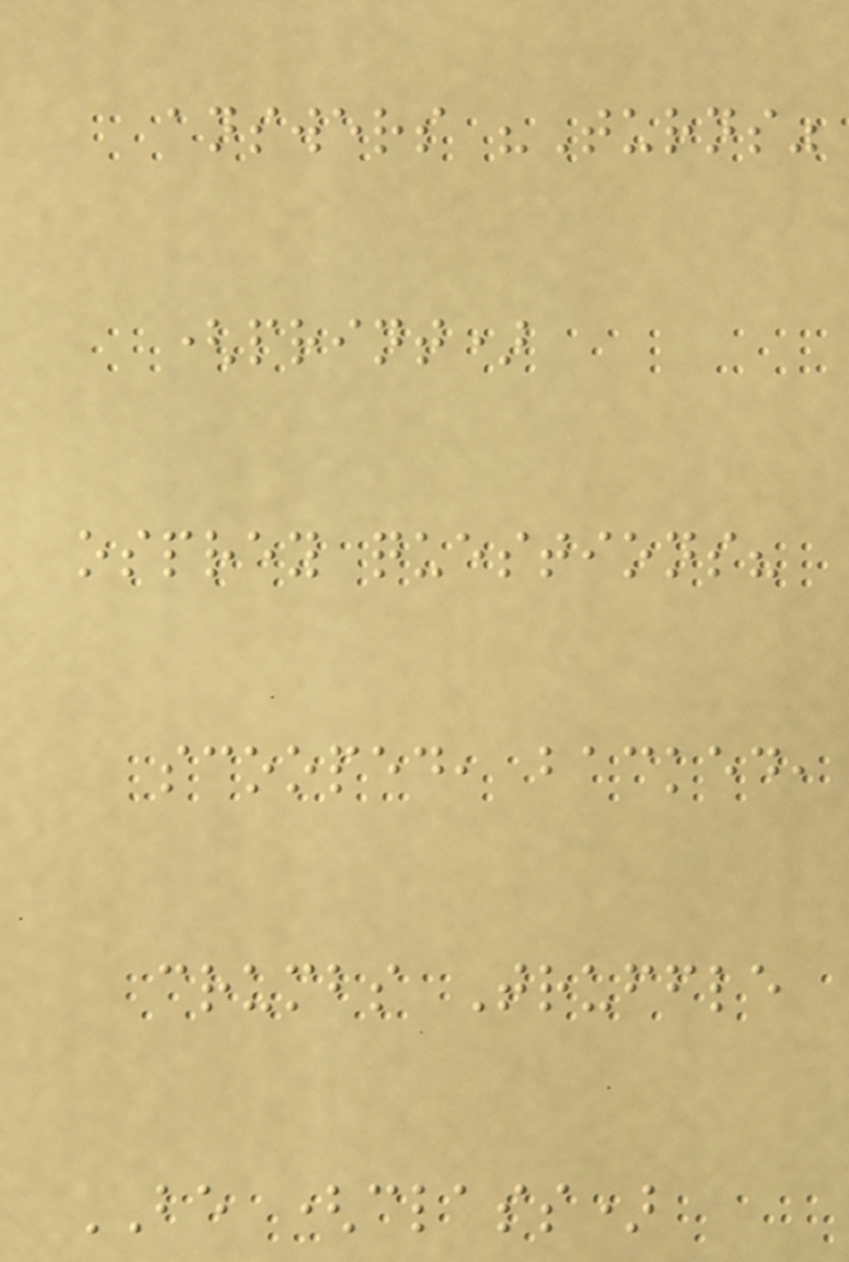answers "Turns"
(print)
osprey questions?
scooped, backed,
crumbs Truffle
BE (class)
